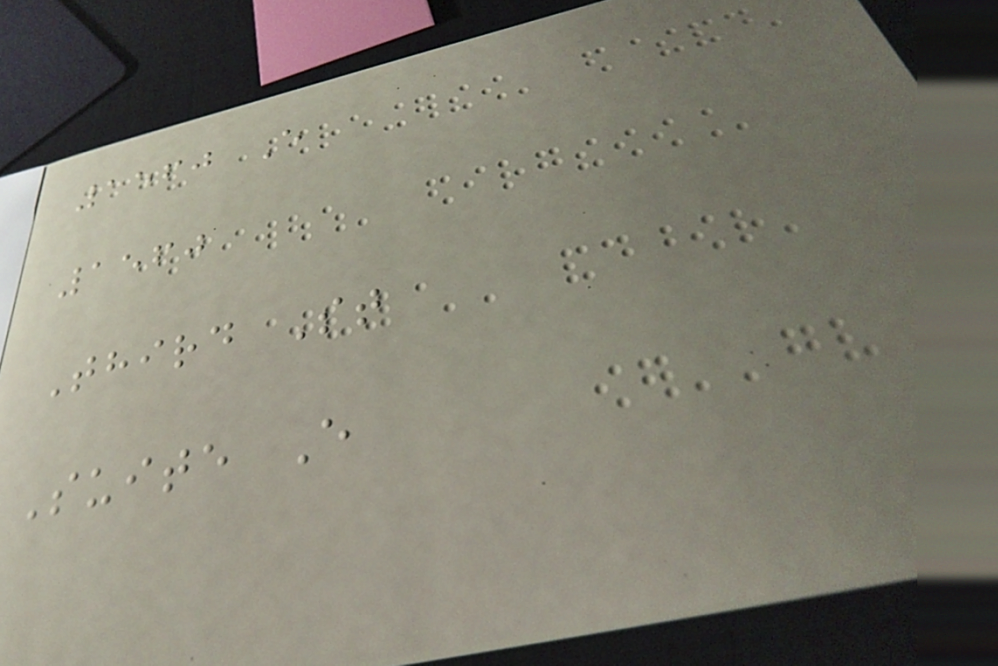1560 E
1560
Third St
Suite E
